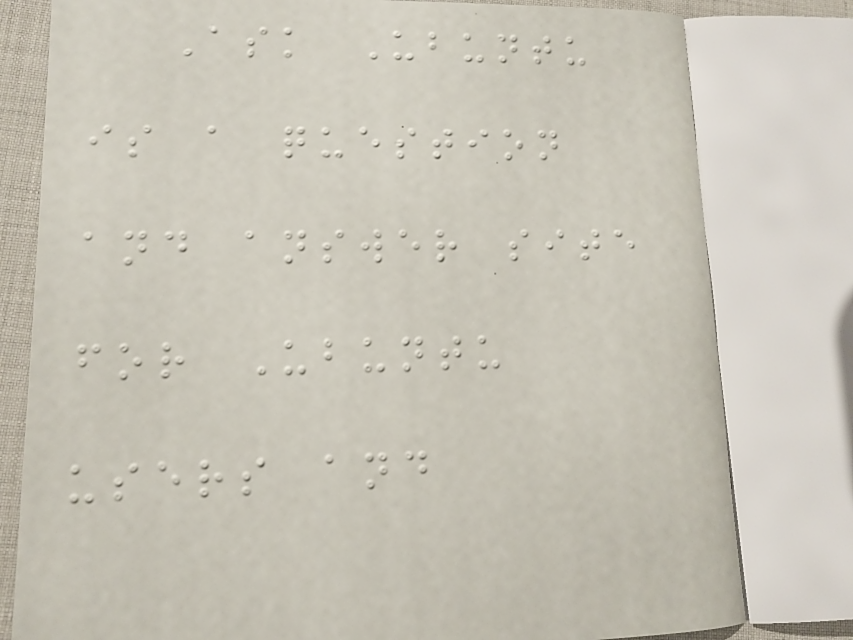Ask Ubuntu
is a question
and answer site
for Ubuntu
users and
